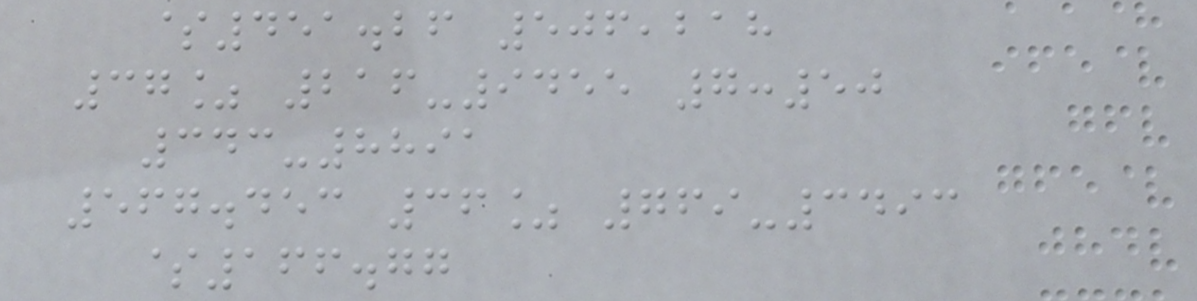$451.26 506,218
37% 216-9455 7:50
343-8891
567.453 36% 769-3493
$166.77
